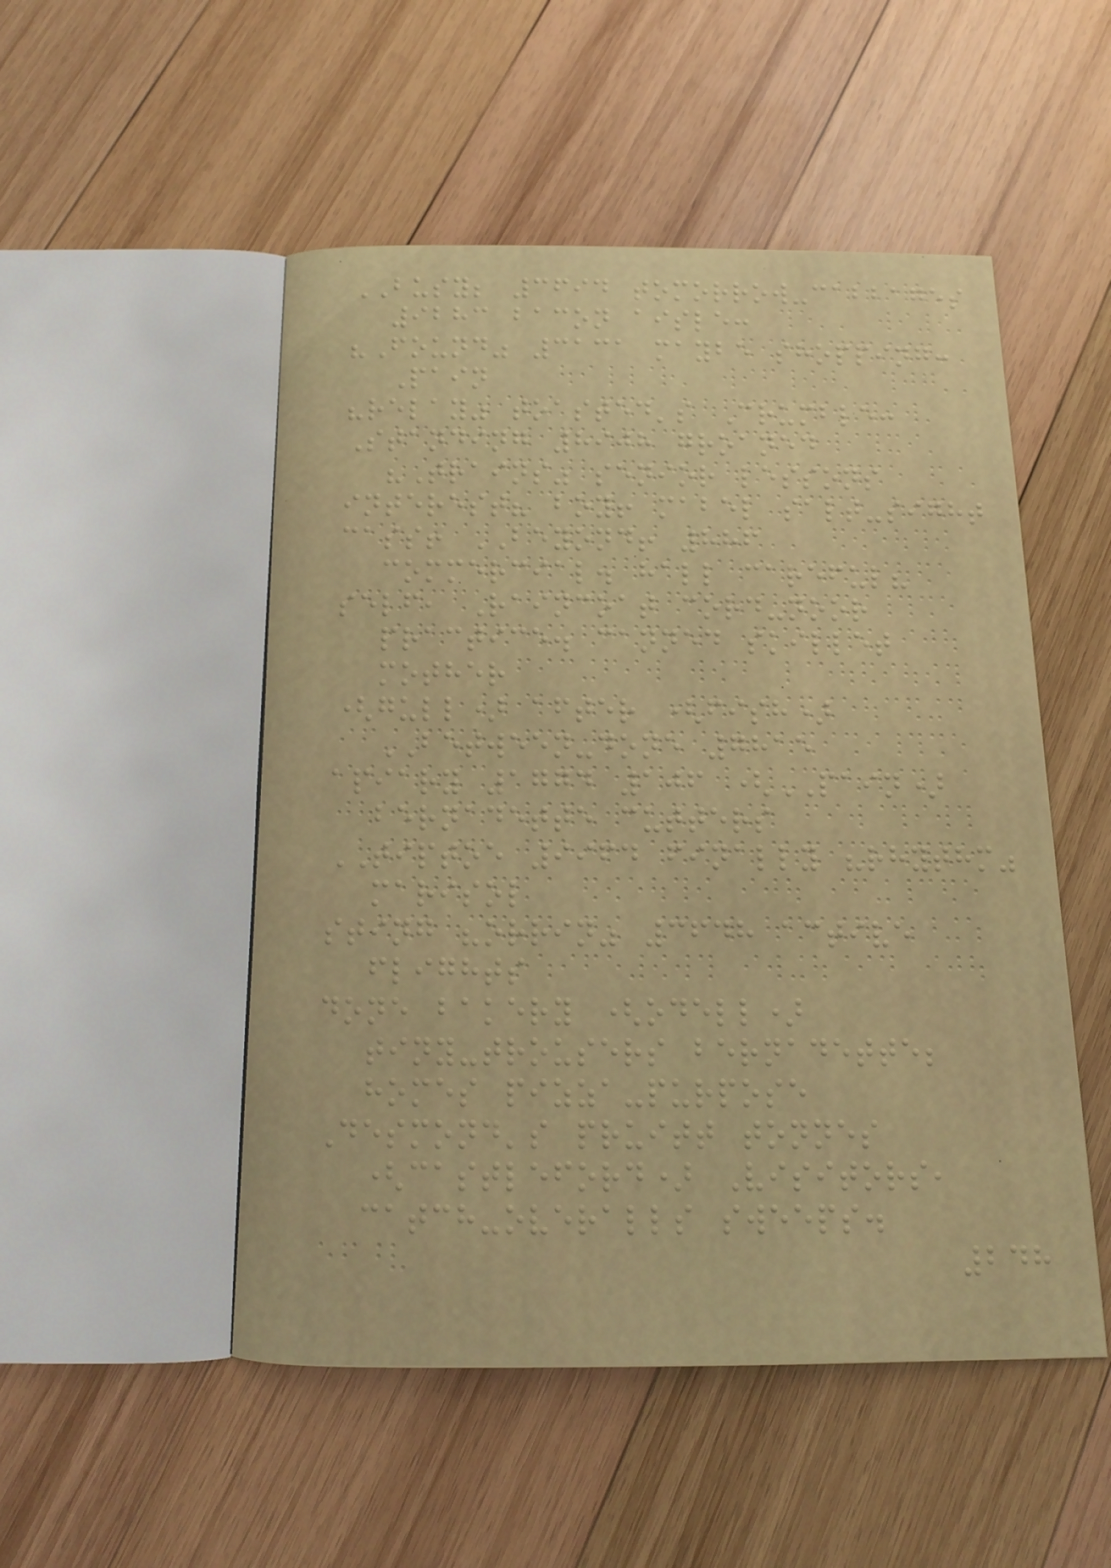BUSY; 3694 tomorrow-cabbages
9283 bacon aisle:
"Found" 3131 maybe shopping:
Pain
"relay" toasted's Crumble:
Standing 8908 groaned
"Trains" senior lessons
interest? boy! mabel salt-sight
cass! BEYOND! 886
commercial. hall careful?
self, Raincoat cord-noor
practice. canned skillet
mother
(gull) after (fish)
BETWEEN-done 7815
apiary 1774 106 (PAIN)
bernadette cutters
TIPTOE 9964 finally "rhythm"
marisol
sting "orrin" 3648 active
flights
done bakery (odell)
tiny-trousers bernadette;
homes pizza-purpose
Desmond's pruitt tonnes
(castleford) Visitors,
catch-overalls sweeps.
248
